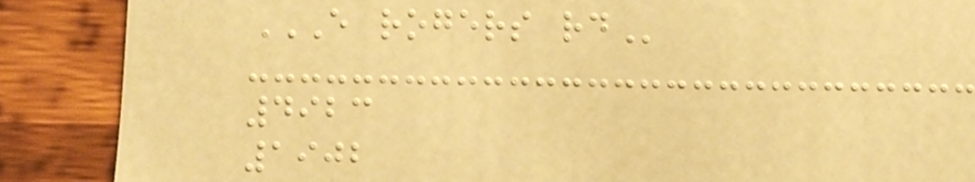E ROGERS RD
4923
1902
